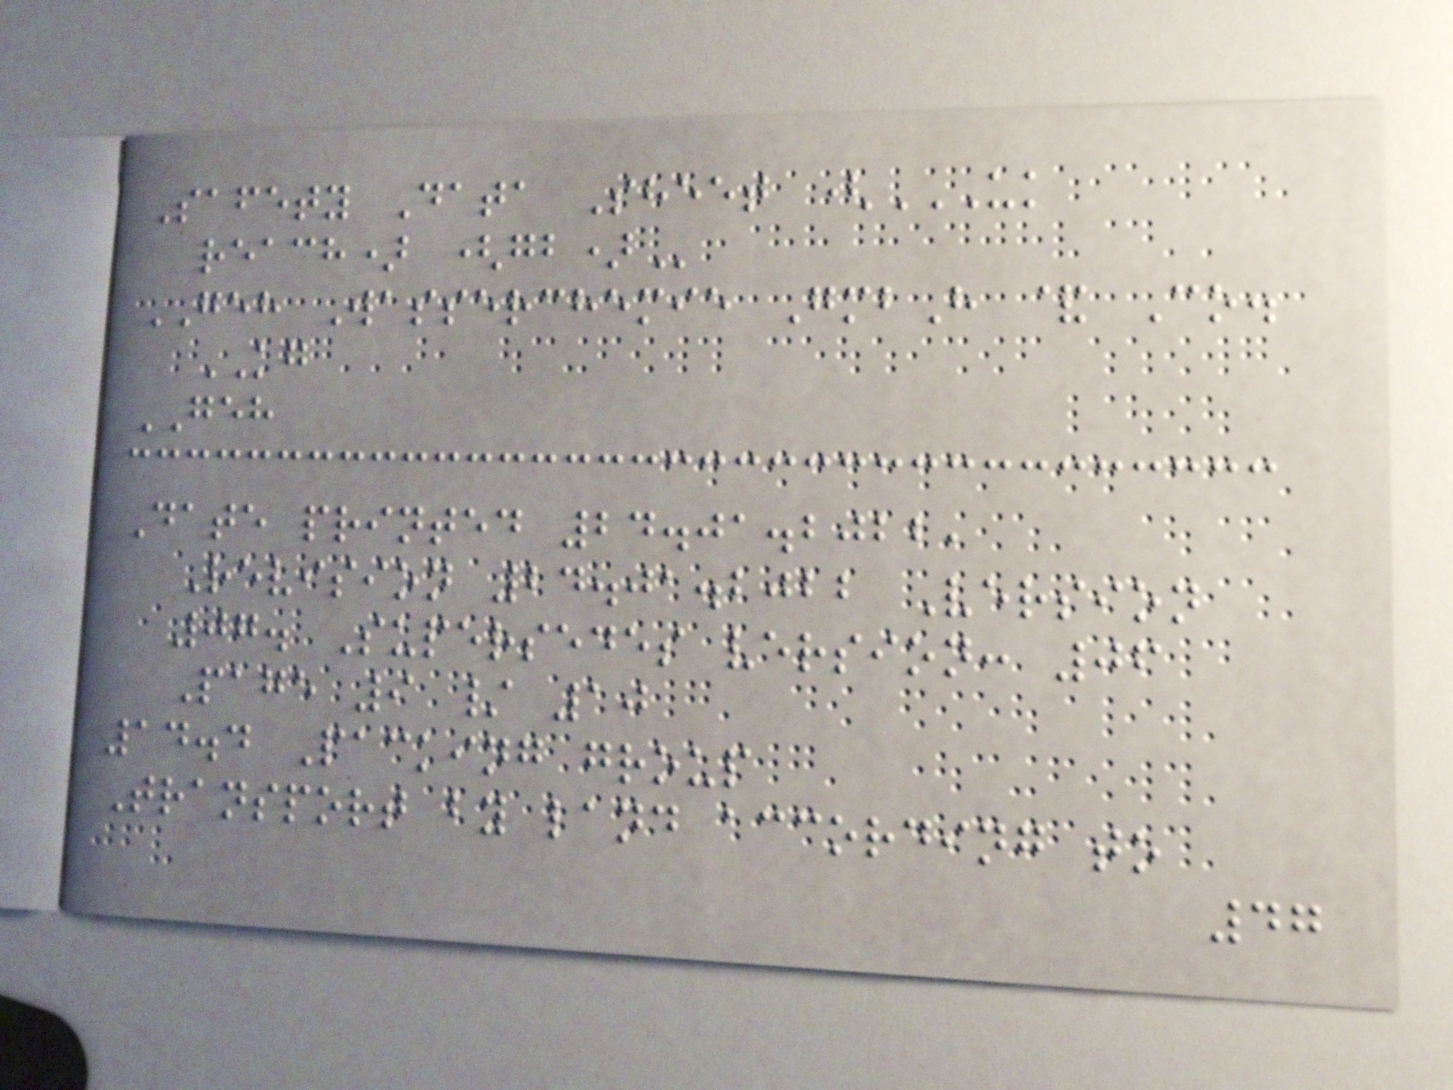Safety Data Sheet (UK
REACH) (GB)
GEH Wasserchemie GmbH & Co.
KG
GEH
Date printed 24.01.2022,
Revision 24.01.2022 Version
07. Supersedes version: 06
Page 9 / 10
14.4 Packing group
Transport by land according to
47
